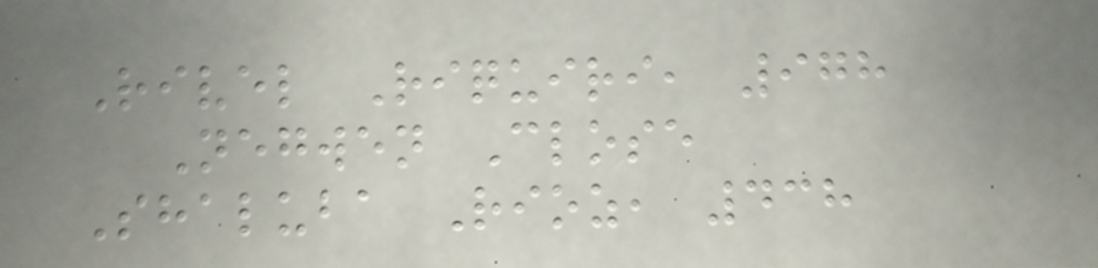Rivel Riquiri, 978
Negwen Close
Shaluba Rioz, 438
